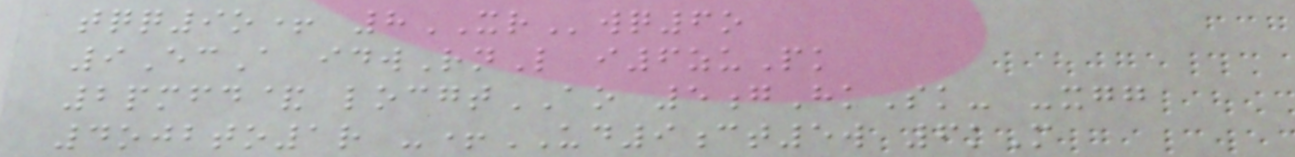tqq9o+ 8XRwq6o
9EcA idwRnL i6zuPk
2pmfd& locgtAO 5gHkSk- -xgg
4ojbto1r -+UD9ct5w 6kM
